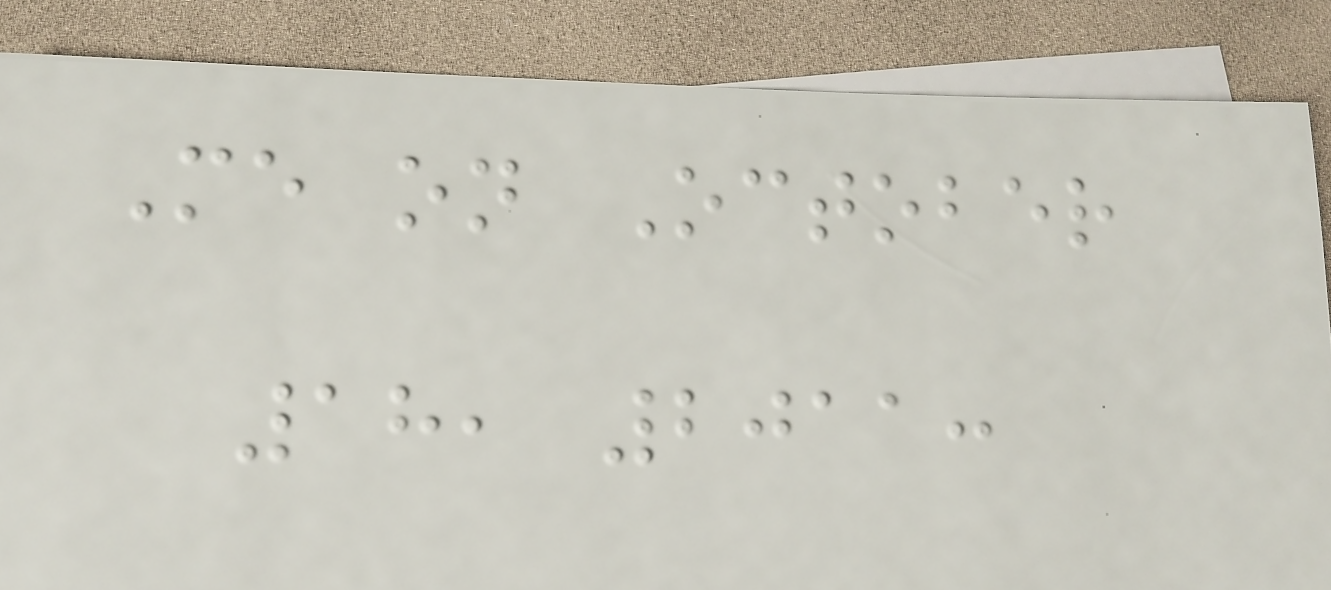Me on October
18, 2011:
